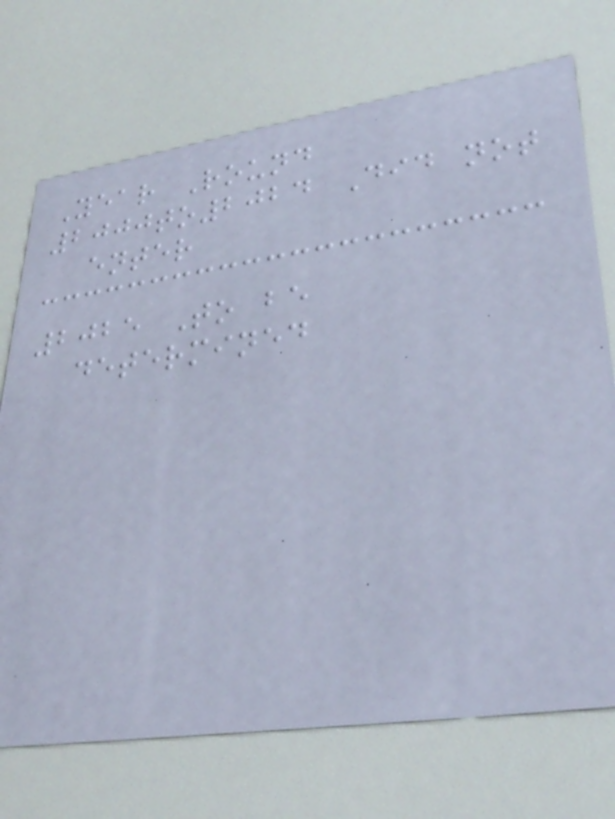Year Round
2000to2024 Did not
enter
2025 To be
determined
